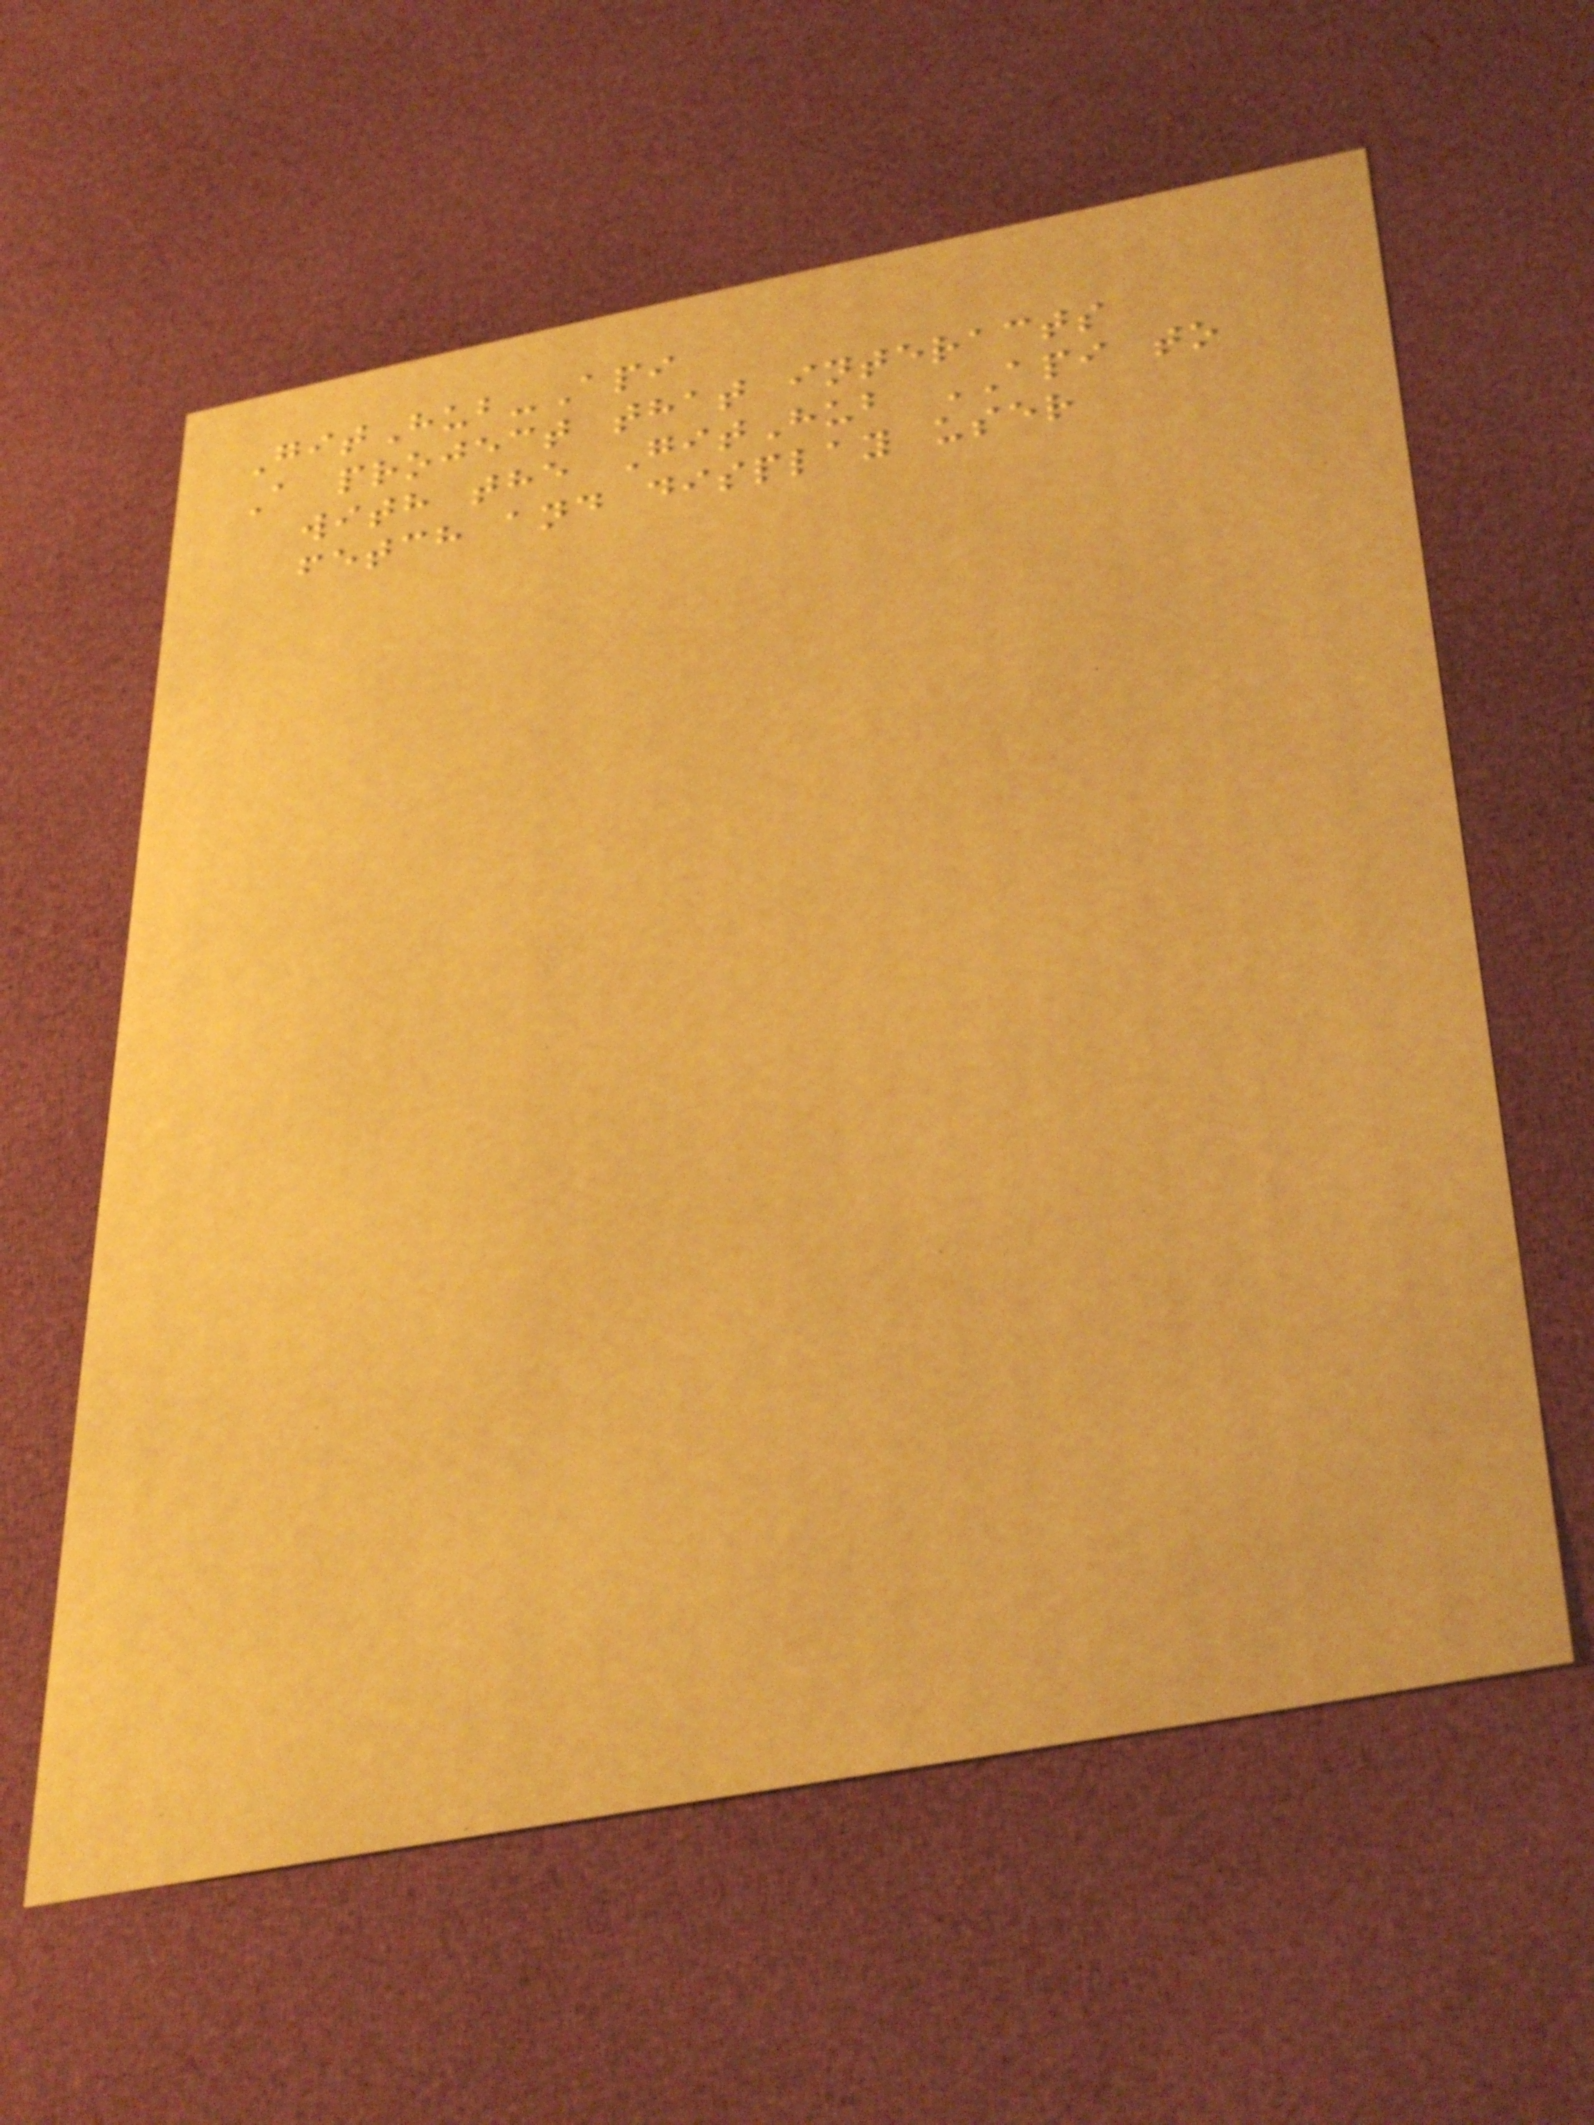GitHub-Api
A project that interacts
with the GitHub API to
fetch and display user
